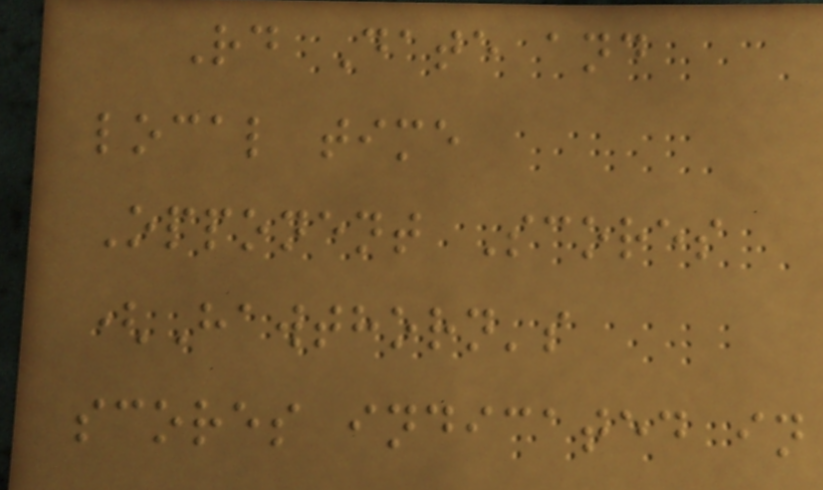Rd Date and
local time
Opponent Scores
(Hawthorn's
scores indicated in
